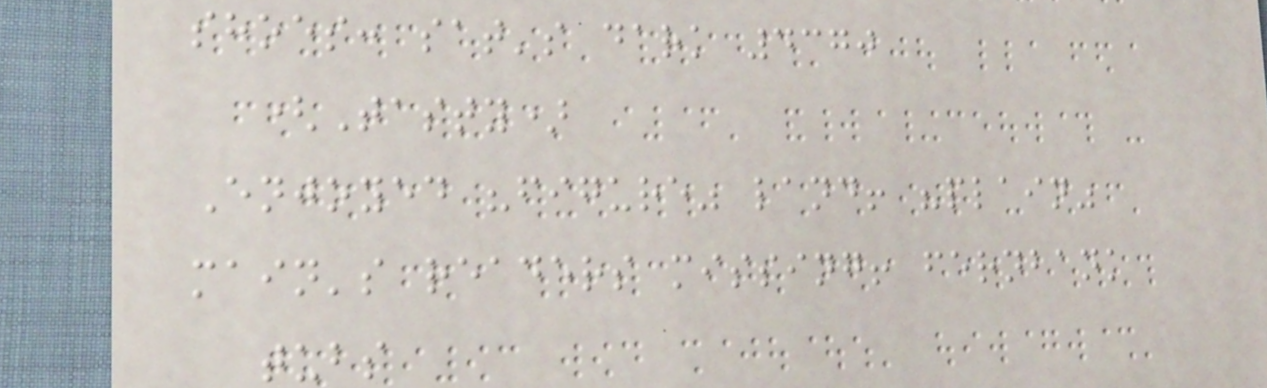shoes: sat's dark 4370
(Tasty)
Enjoyed "figure" land! "plain"
main's readers missing! fernbank
tubs
